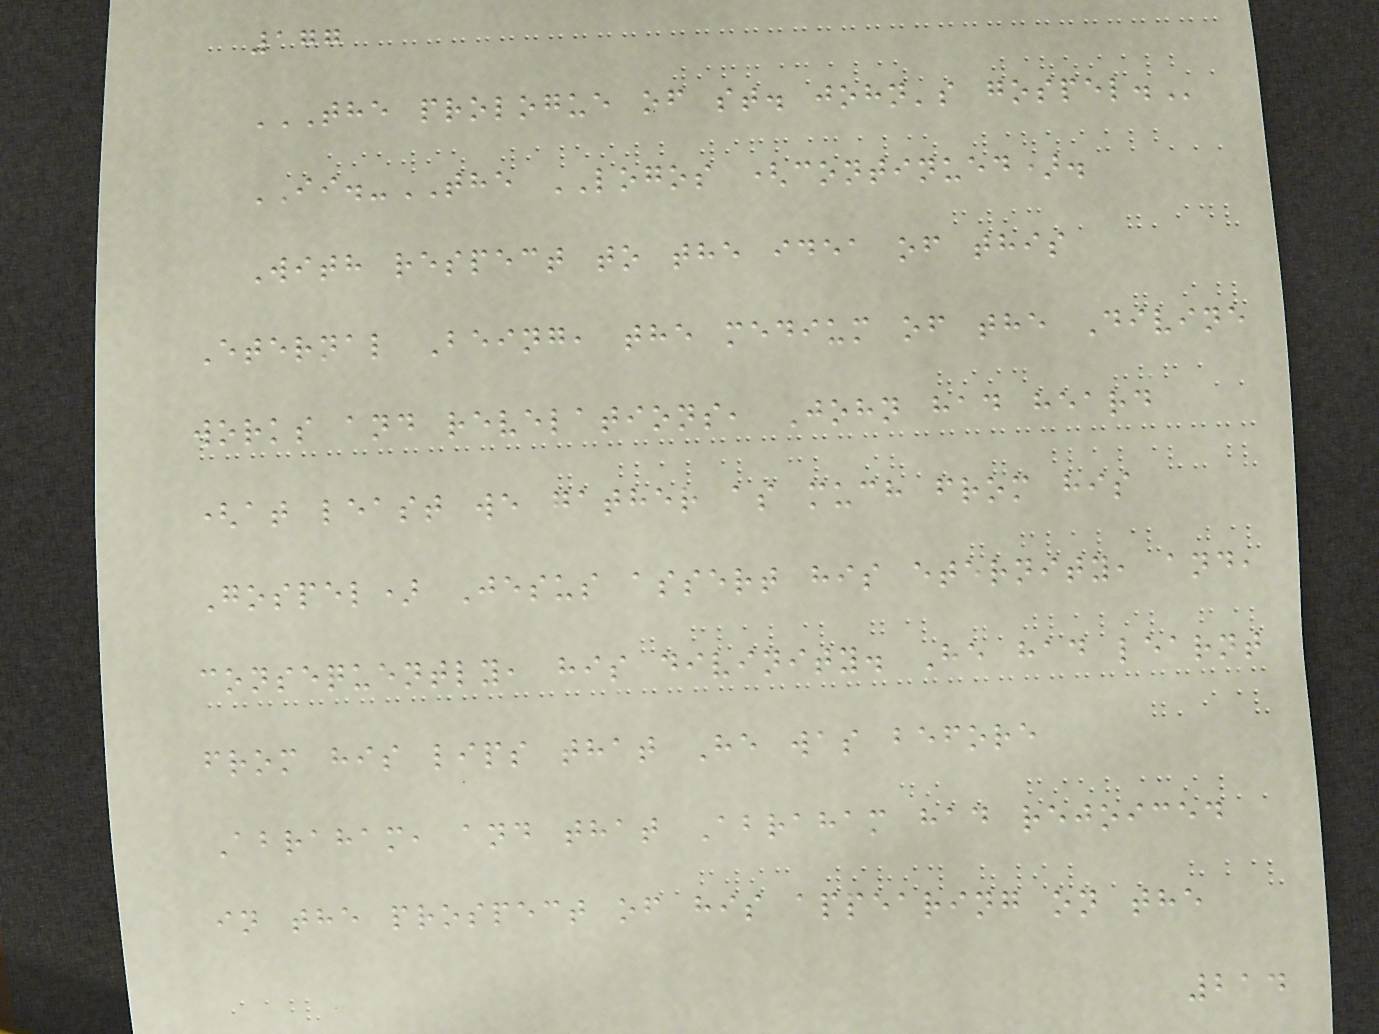177
THE PROLOGUE OF ST. JOHN'S GOSPEL.
II.-THE LOGOS (continued).
With respect to the idea of this
Eternal Being, the medium of the Divine
works and revelations, John had heard
(at least we gather as much from his
Gospel) Jesus assert his eternity, and,
consequently, his divinity. He had learnt
from his lips that He was before
Abraham, and that Abraham had rejoiced
in the prospect of his appearing on the
214
